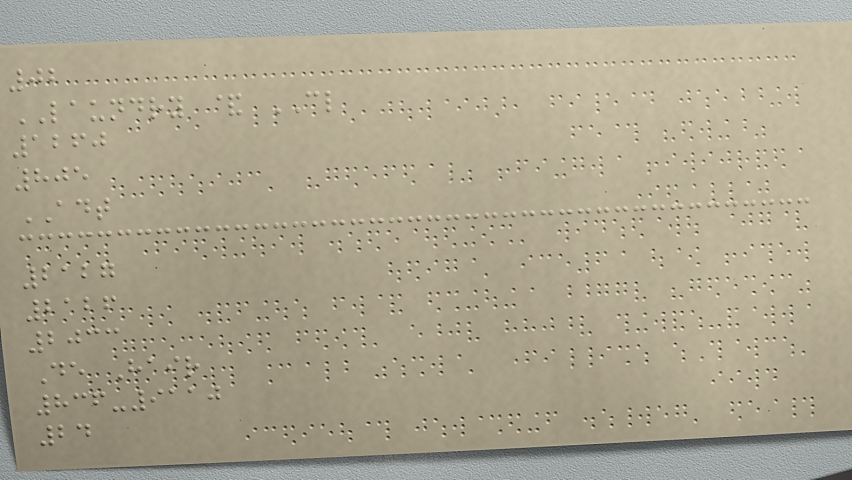02
LAUNDRY & CL
1260
805
ADT
2127
2126
2033
De Hair
836-9110
24
